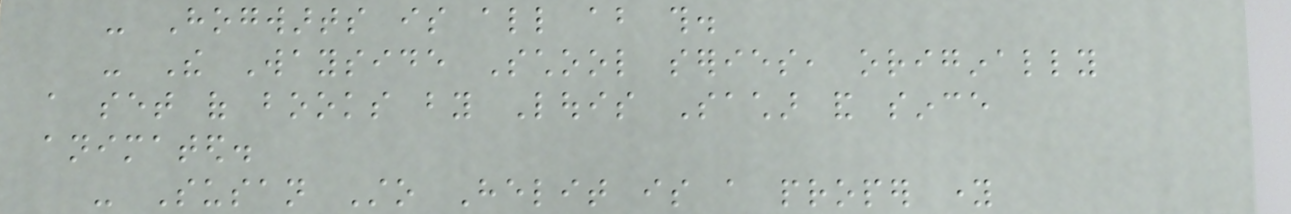- Hogwarts is all about this.
- The Wayside School series, originally
a set of books by Louis Sachar and since
animated.
- Susan Sto Helit is a proper young
